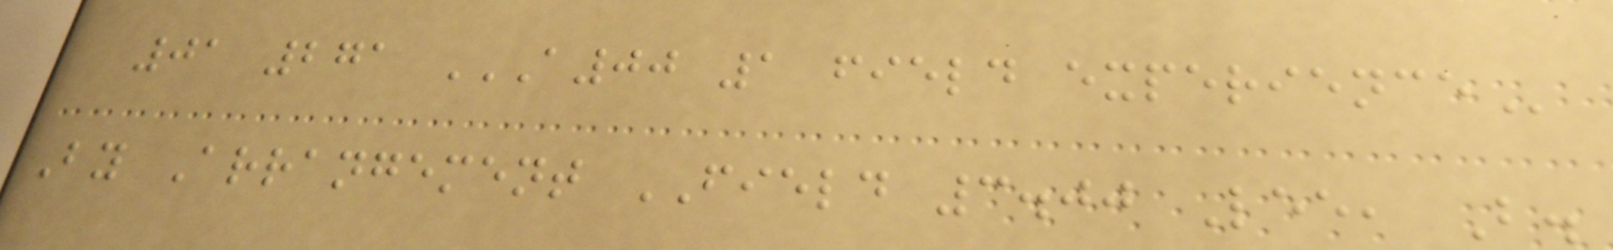01 271 A00 1 FIELD EXPERIENCE
By Arrangement FIELD 3.00 Lee, B.
